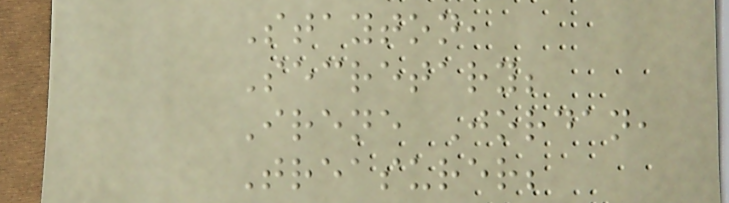Stayton,
Secretary;
Irene Jordan,
Treasurer;
